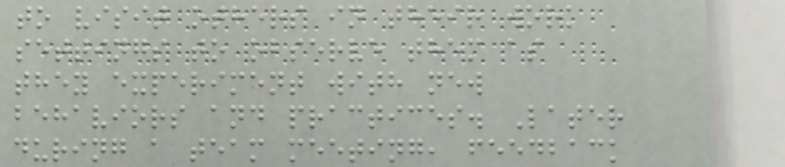to visit others in their work
settings to observe them as
they experiment with new
behaviors and practices. Later
during a team meeting, feedback
